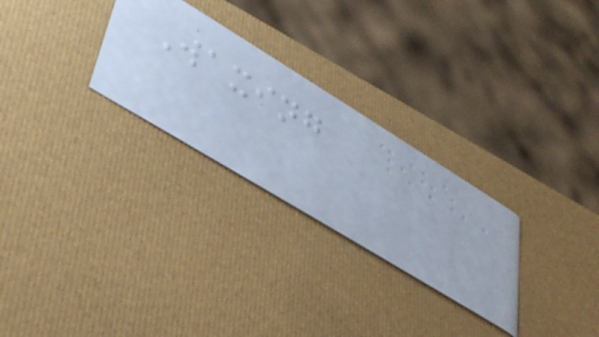Waxing
